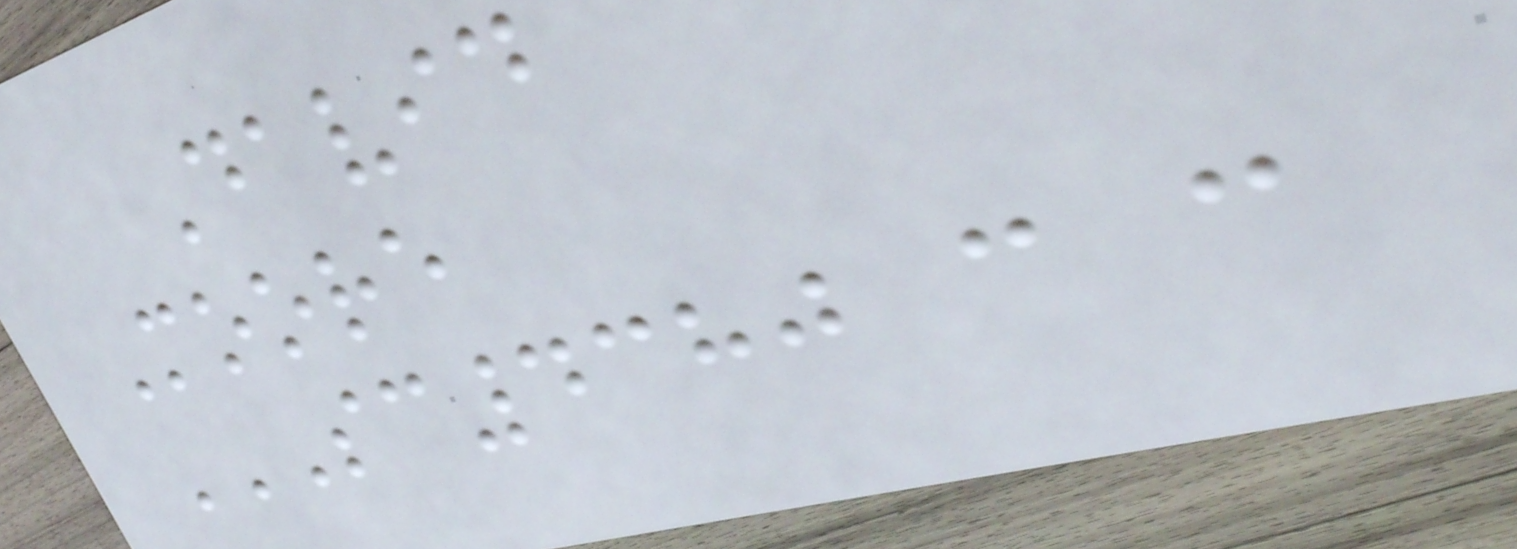David
Moore
SC4380 C C
